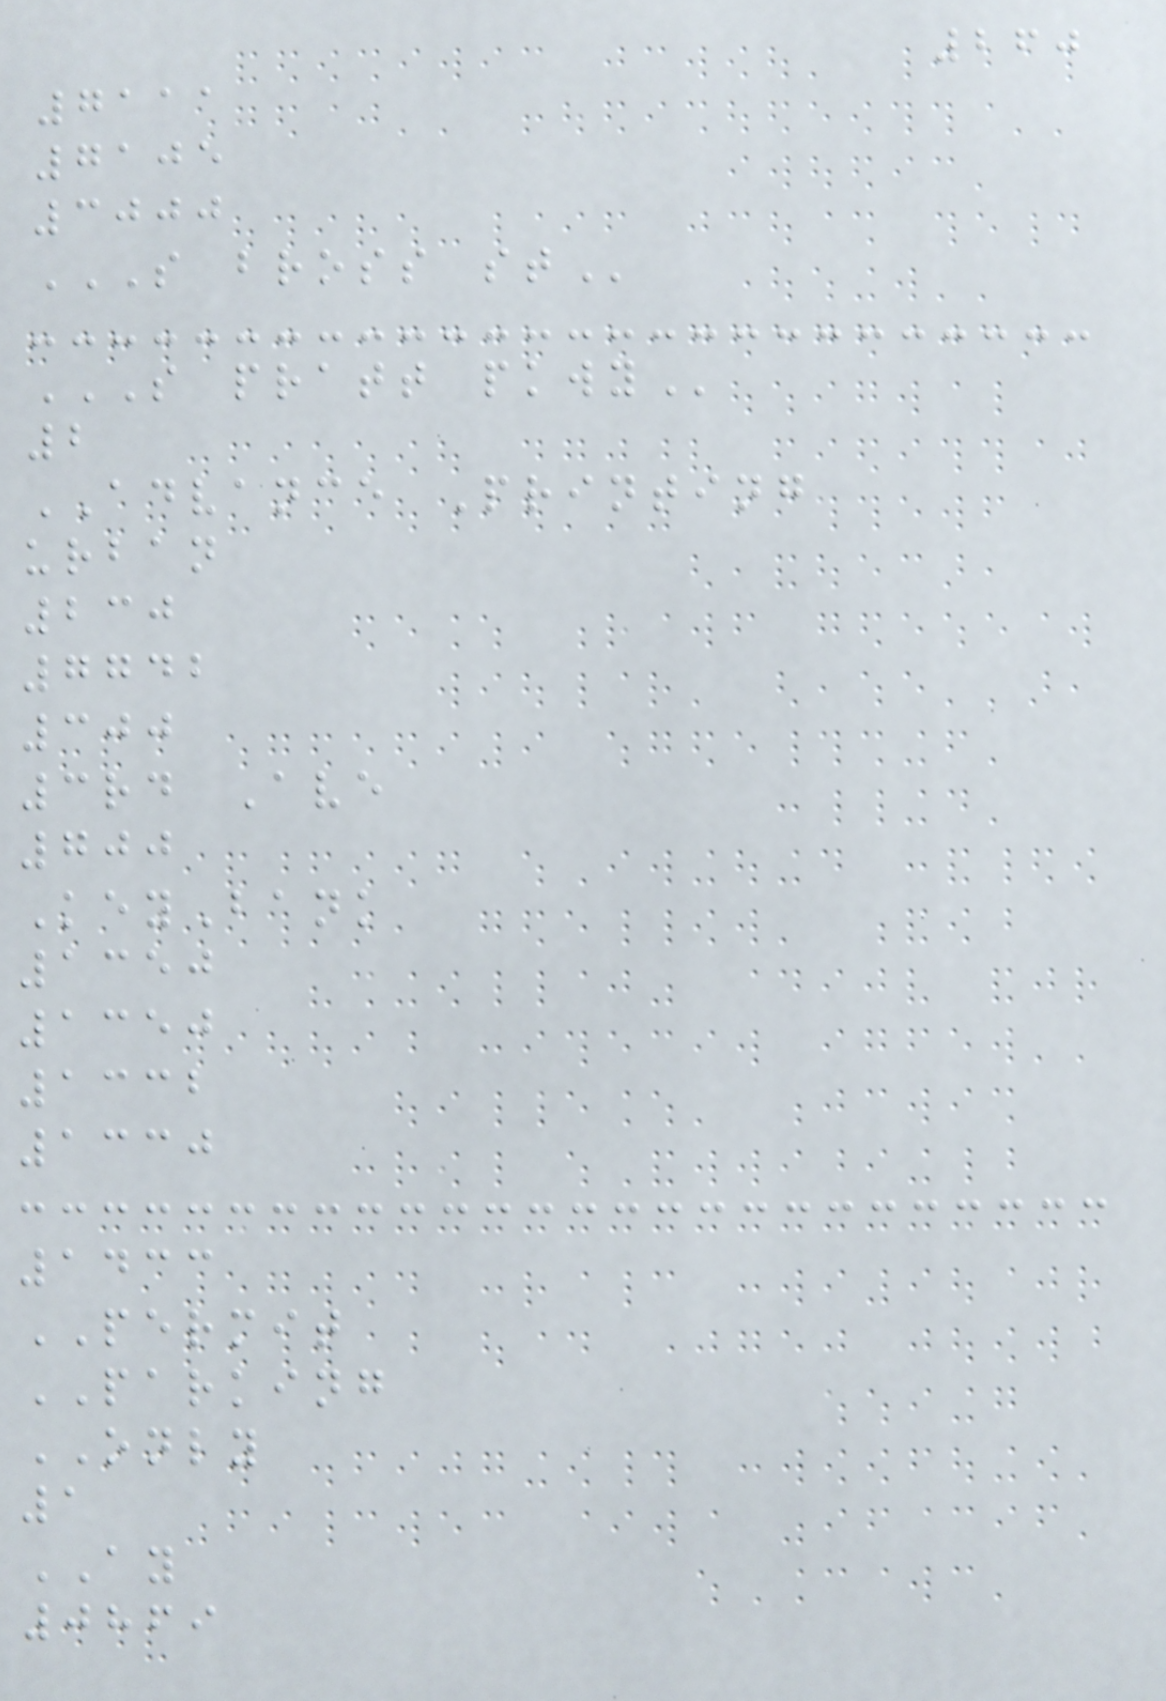260
7111
7105
3000
S BROSS ST
S PRATT PKWY
2
ADVANCE Printing
urban
230
7742
300
3rd Ave
700
KeyBank
1350
1350
1332
1330
1433
PERMIT
PARKING
ONLY
1
AY
0869
